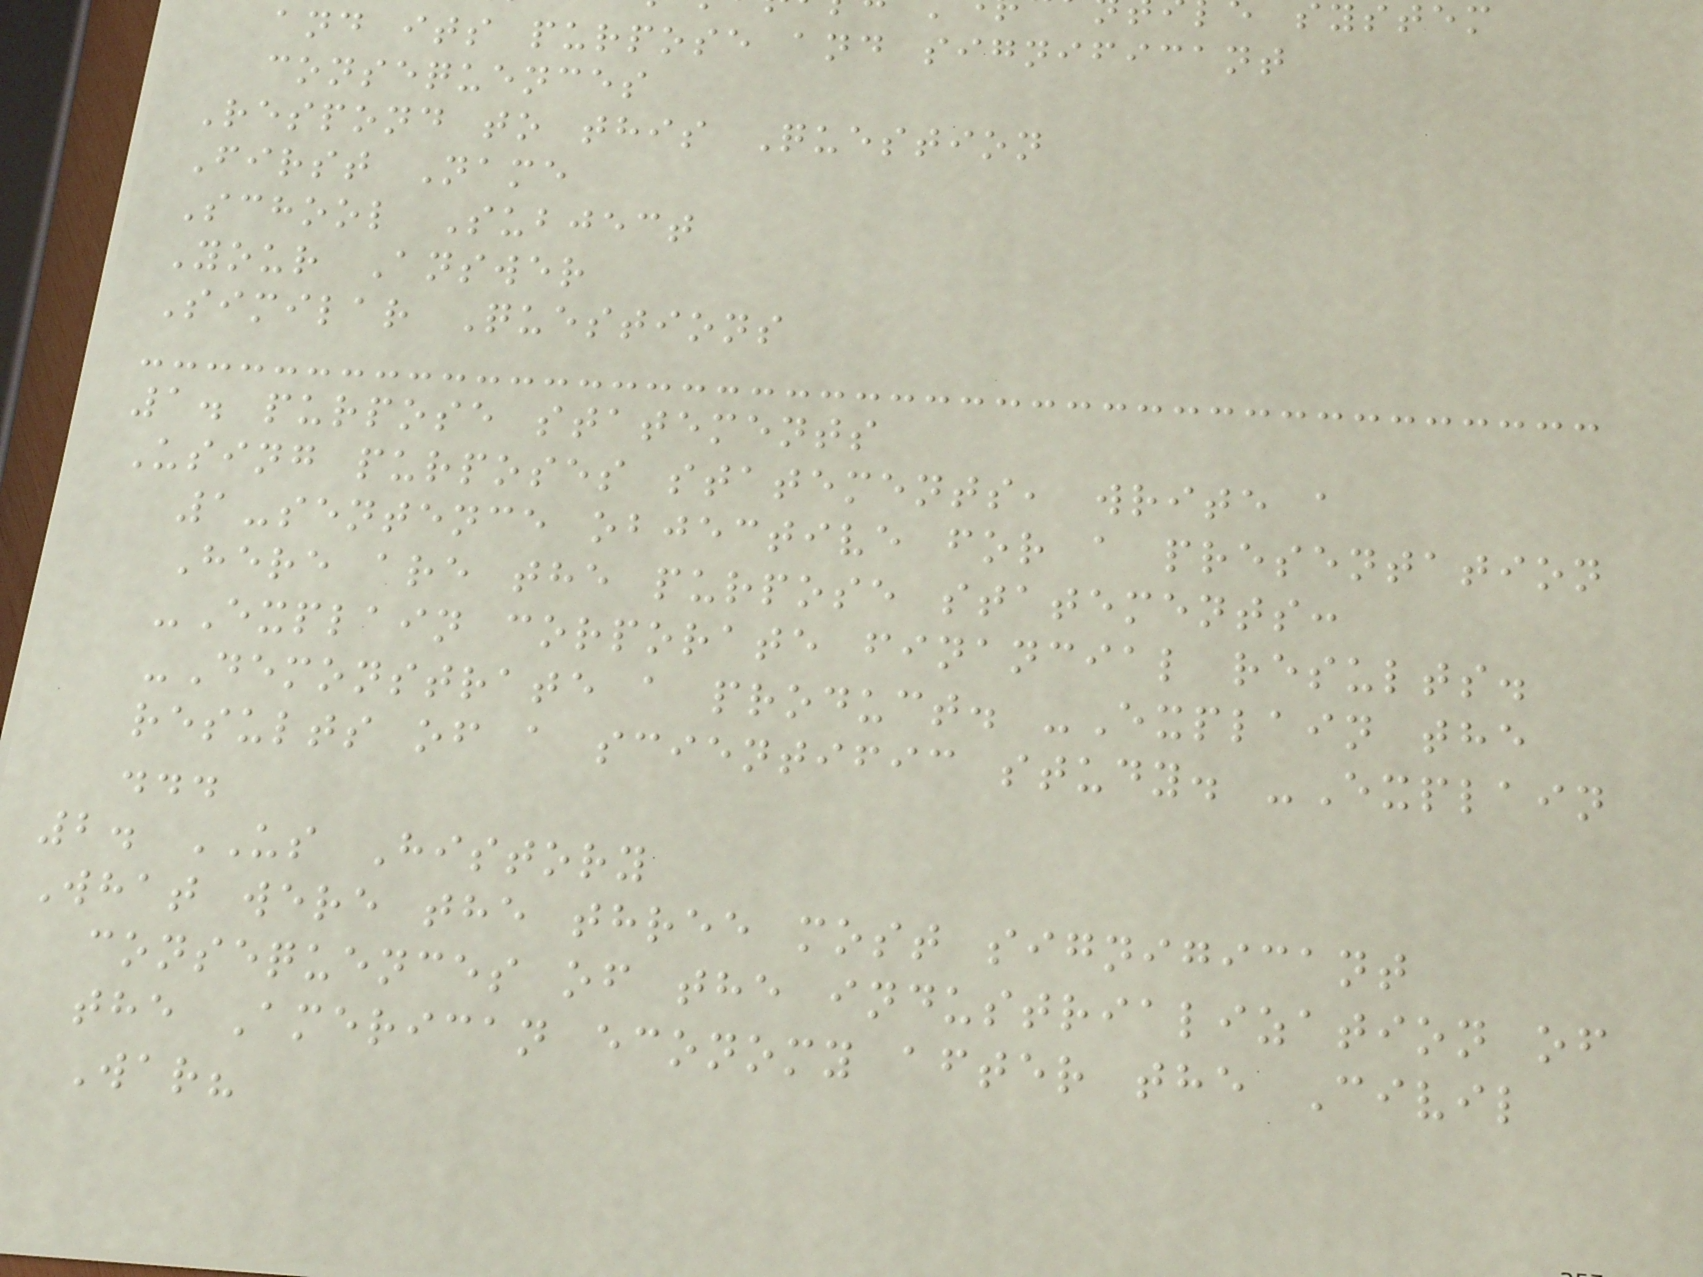and its purpose and significant
consequences
Respond to this Question
First Name
School Subject
Your Answer
Similar Questions
1. purpose statements
Using purposes statements, write a
1-sentence objective for a presentation
Here are the purpose statements:
-Explain corporate financial results.
-Demonstrate a product. -Explain the
results of a scientific study. -Explain
...
2. US History
What were the three most signigicant
consequences of the industrialization of
the American economy after the Civil
War?
